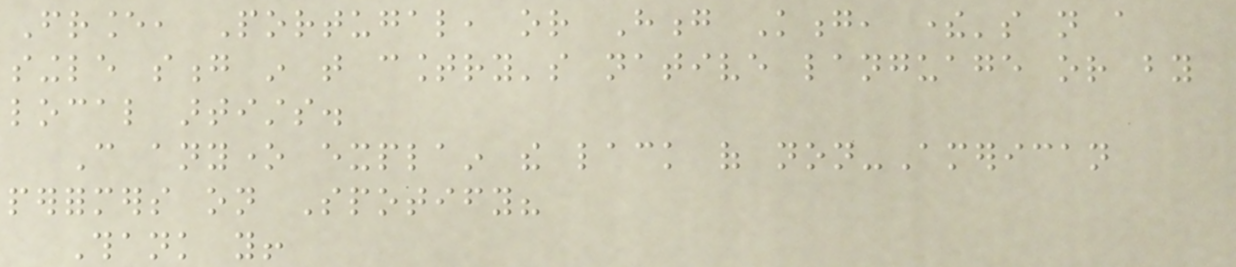France, Portugal, or Hong Kong, there's not a
single song in that country's native language or by
local artists.
Can anyone explain the lack of non-American
performers on Spotify?
Thank you!
